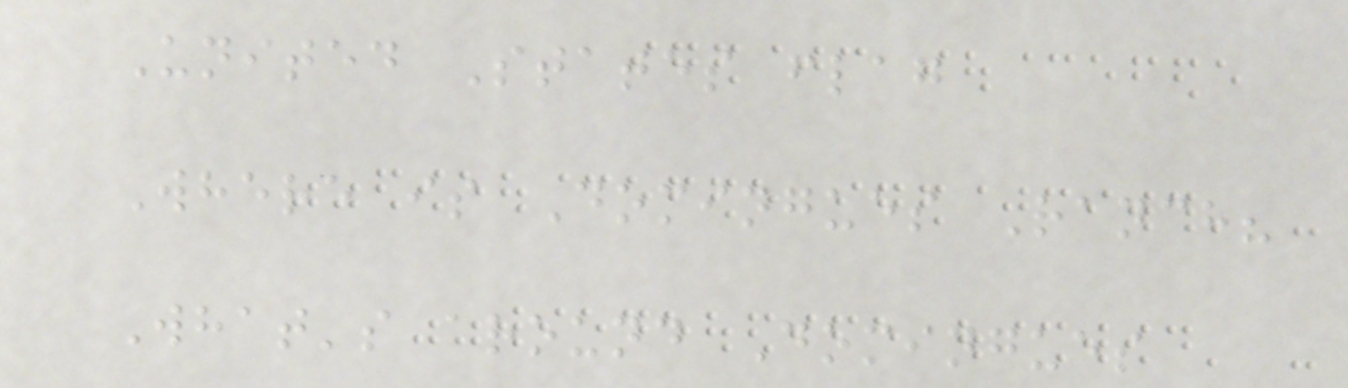United States flag
Where is Domingues Ranch?
What's around Domingues
